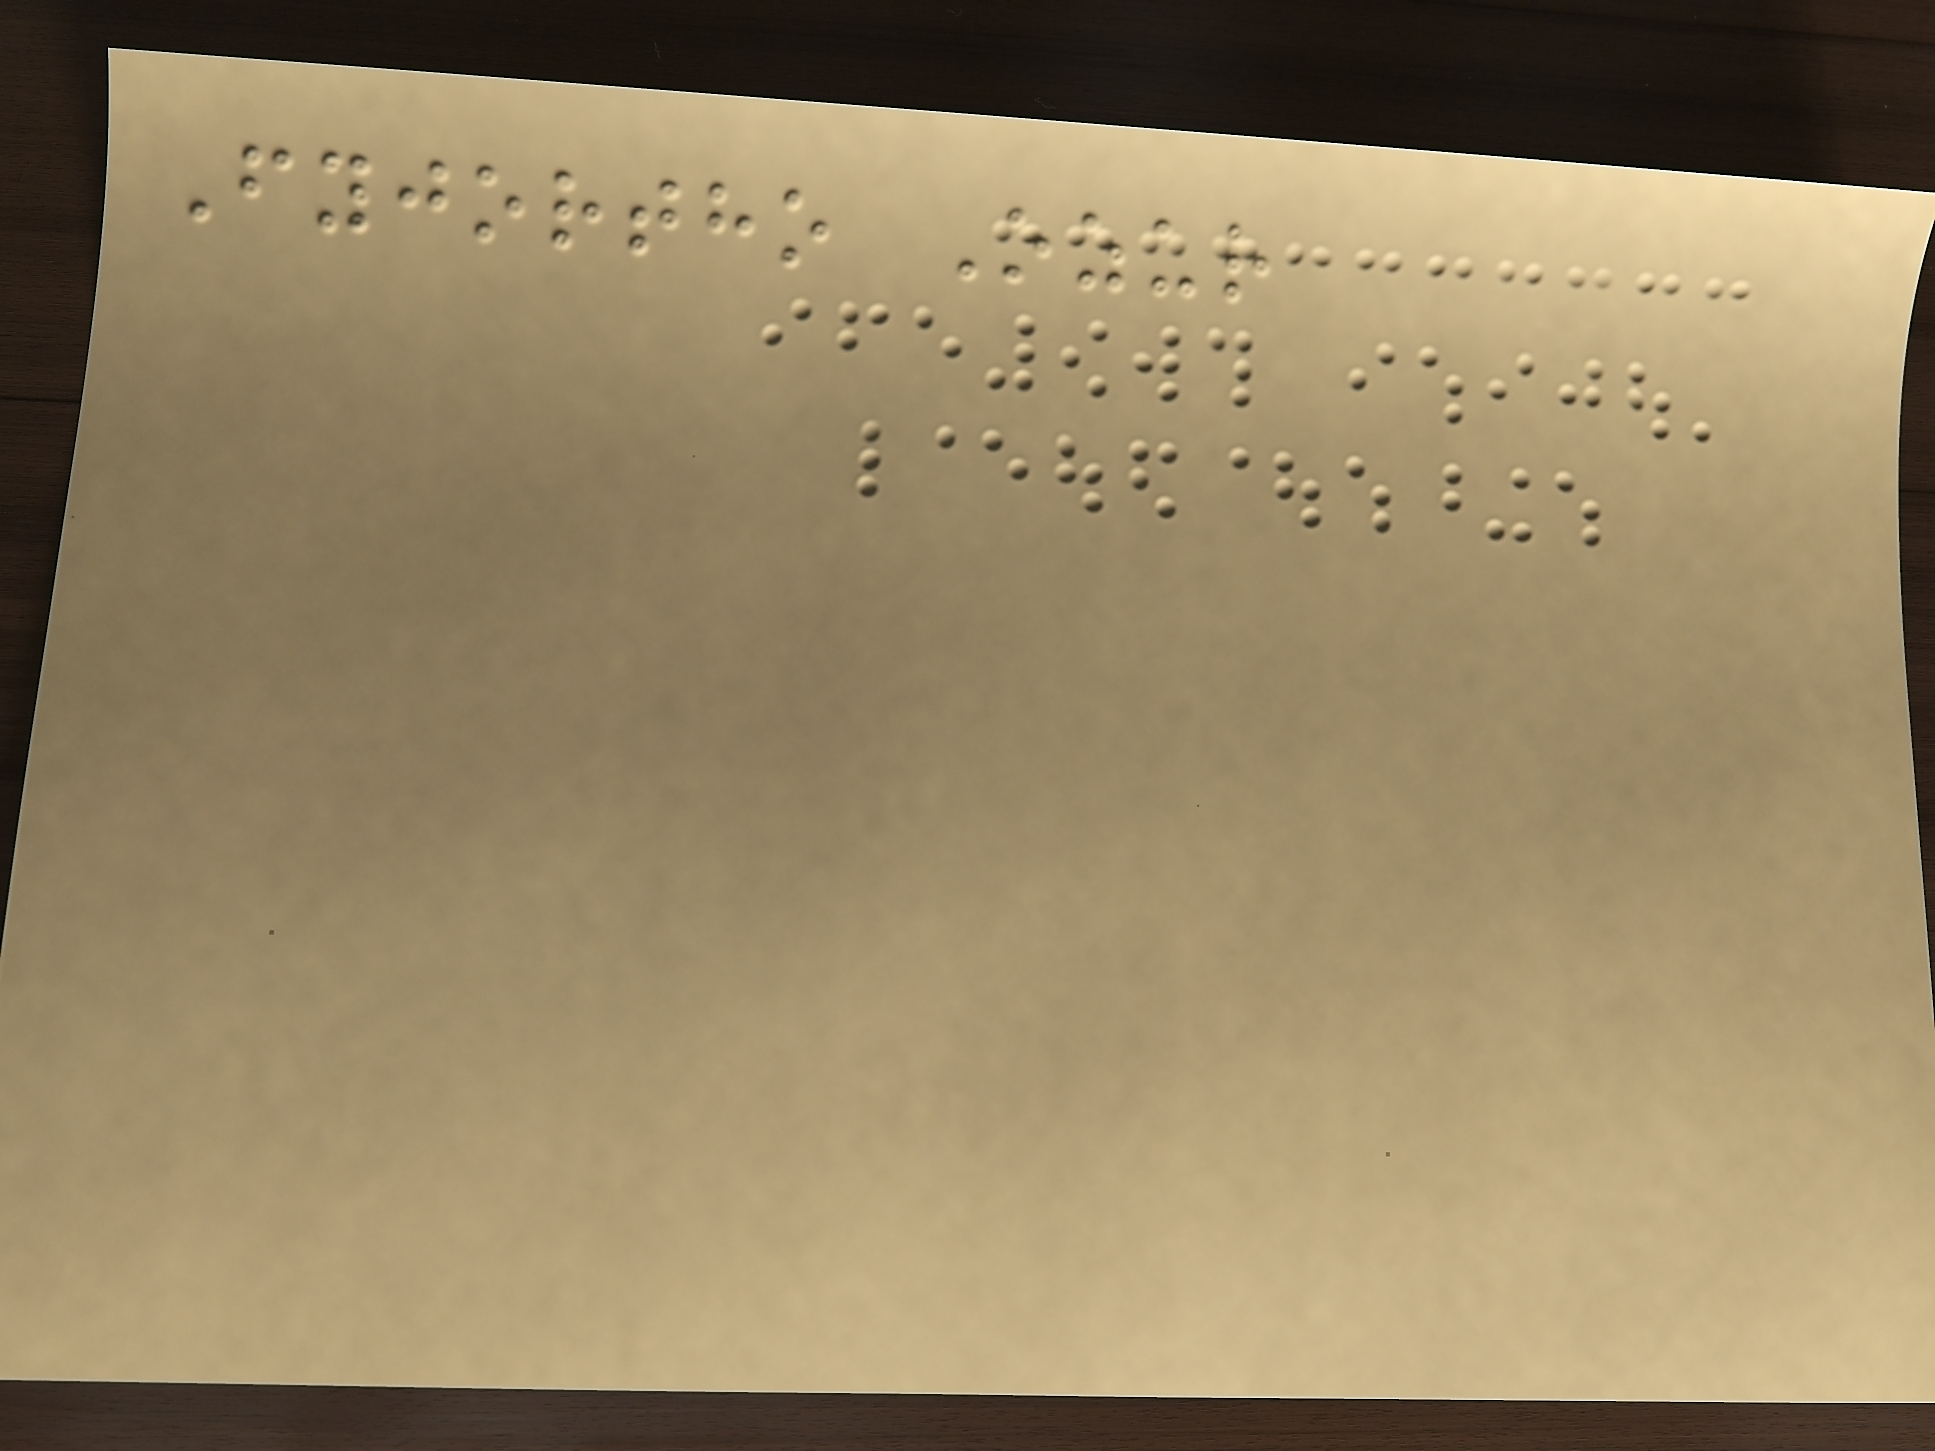Fyjortho Ozur
